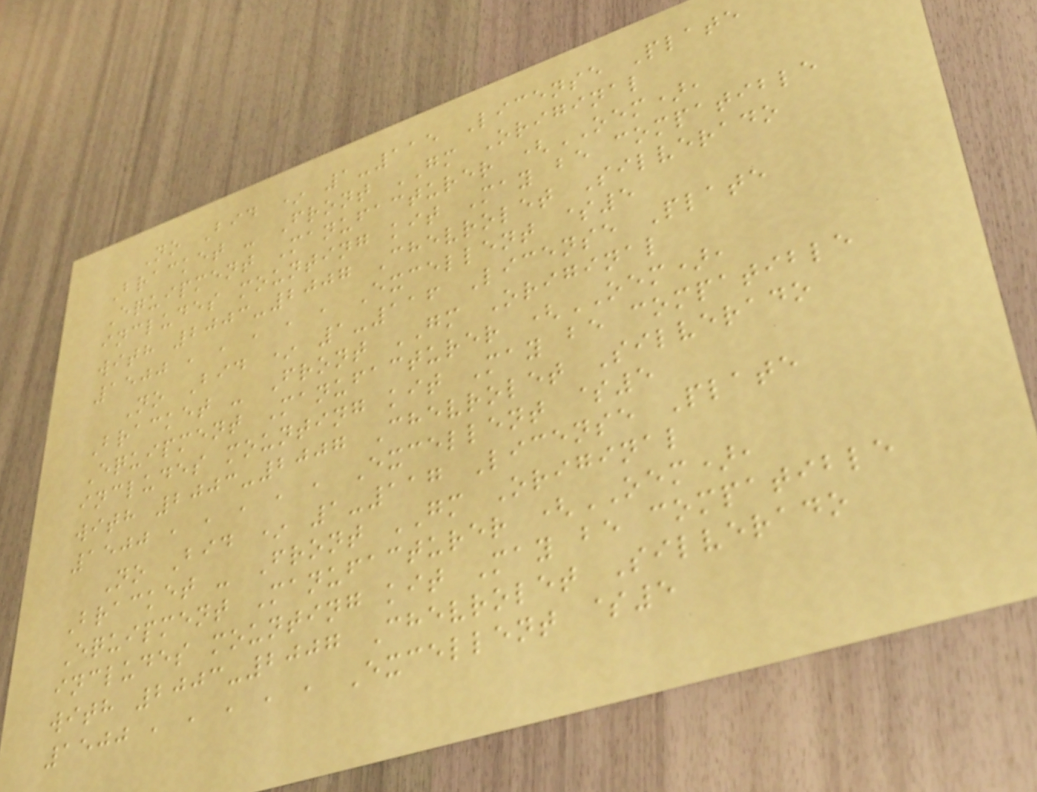No Bid * 1-115 License Plate
Bracket - Front GM Original
Equipment Manufacturer (OEM),
includes mounting kit May be compatible
with 2003-2007 Chevrolet Silverado
1500 , , , , , Excellent $5
No Bid * 1-116 License Plate
Bracket - Front GM Original
Equipment Manufacturer (OEM),
includes mounting kit May be compatible
with 2003-2007 Chevrolet Silverado
1500 , , , , , Excellent $5
No Bid * 1-117 License Plate
Bracket - Front GM Original
Equipment Manufacturer (OEM),
includes mounting kit May be compatible
with 2003-2007 Chevrolet Silverado
1500 , , , , , Excellent $5
